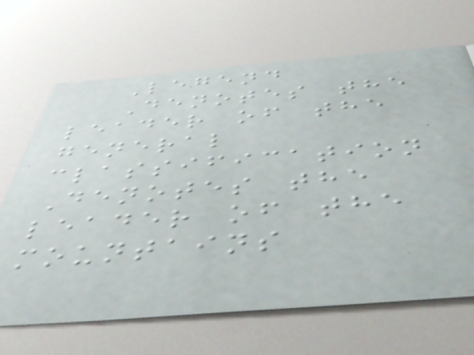Legend
Denotes the
leader of the
general
classification
Denotes the
leader of the
mountains
